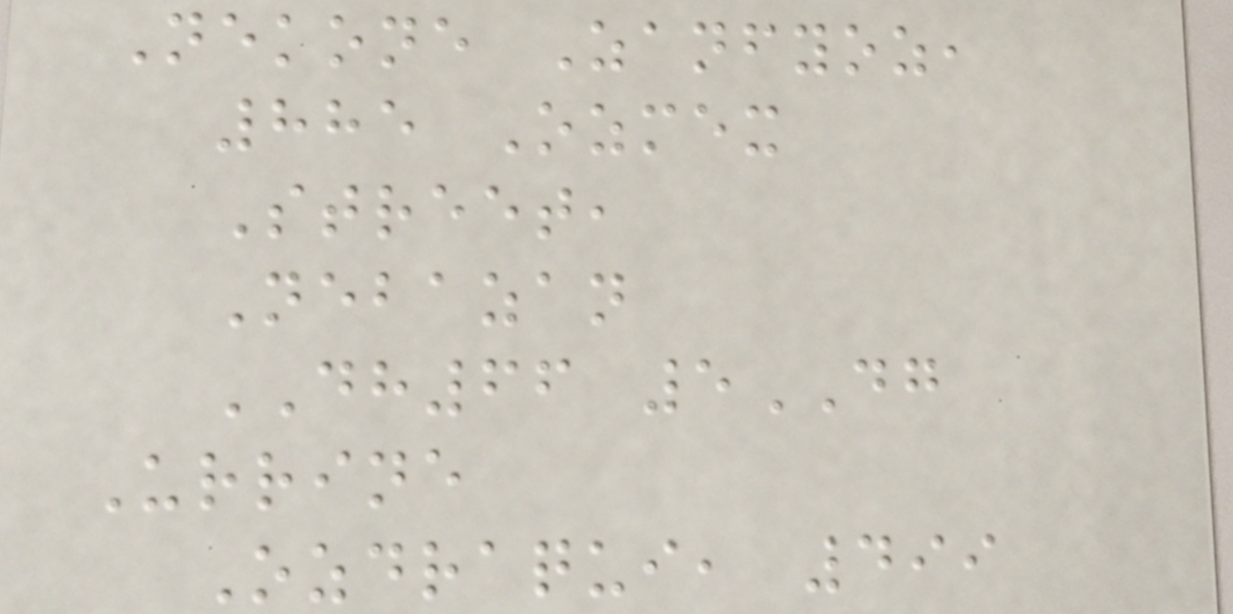Nekone Zanfyoz,
885 Ozmex
Street,
Nebazan
DH66 5DG
Urrine
Ozdraqui, 499
